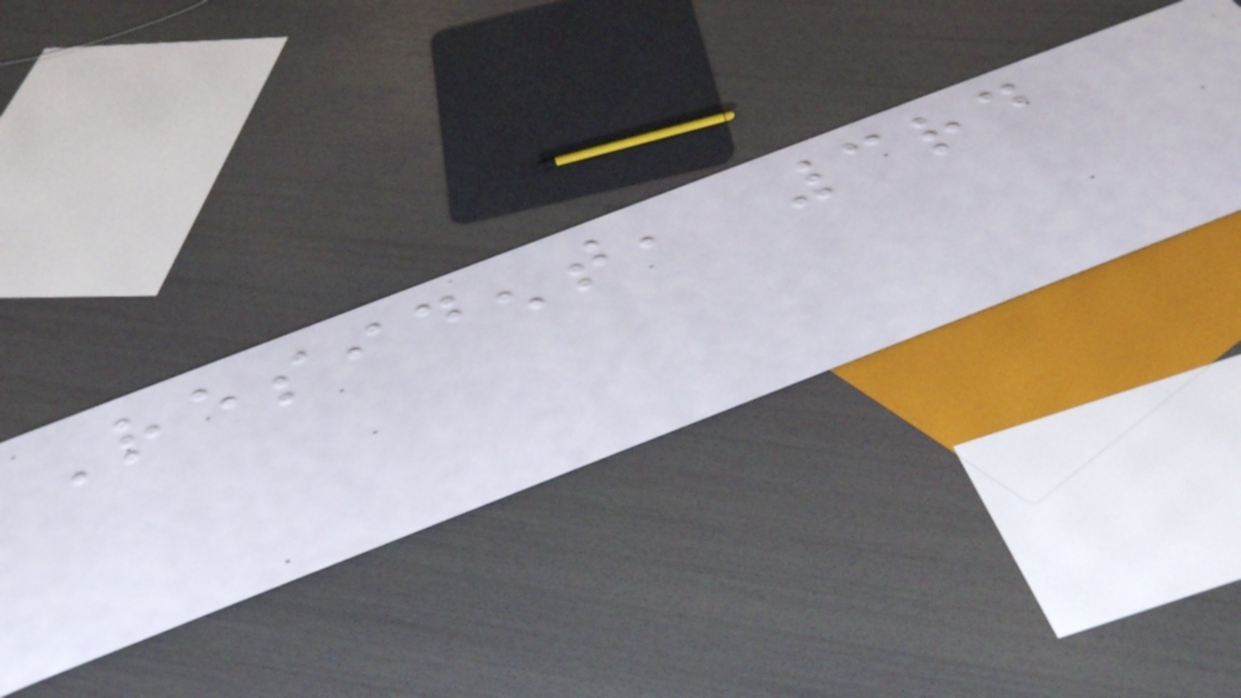Resident, 3rd
